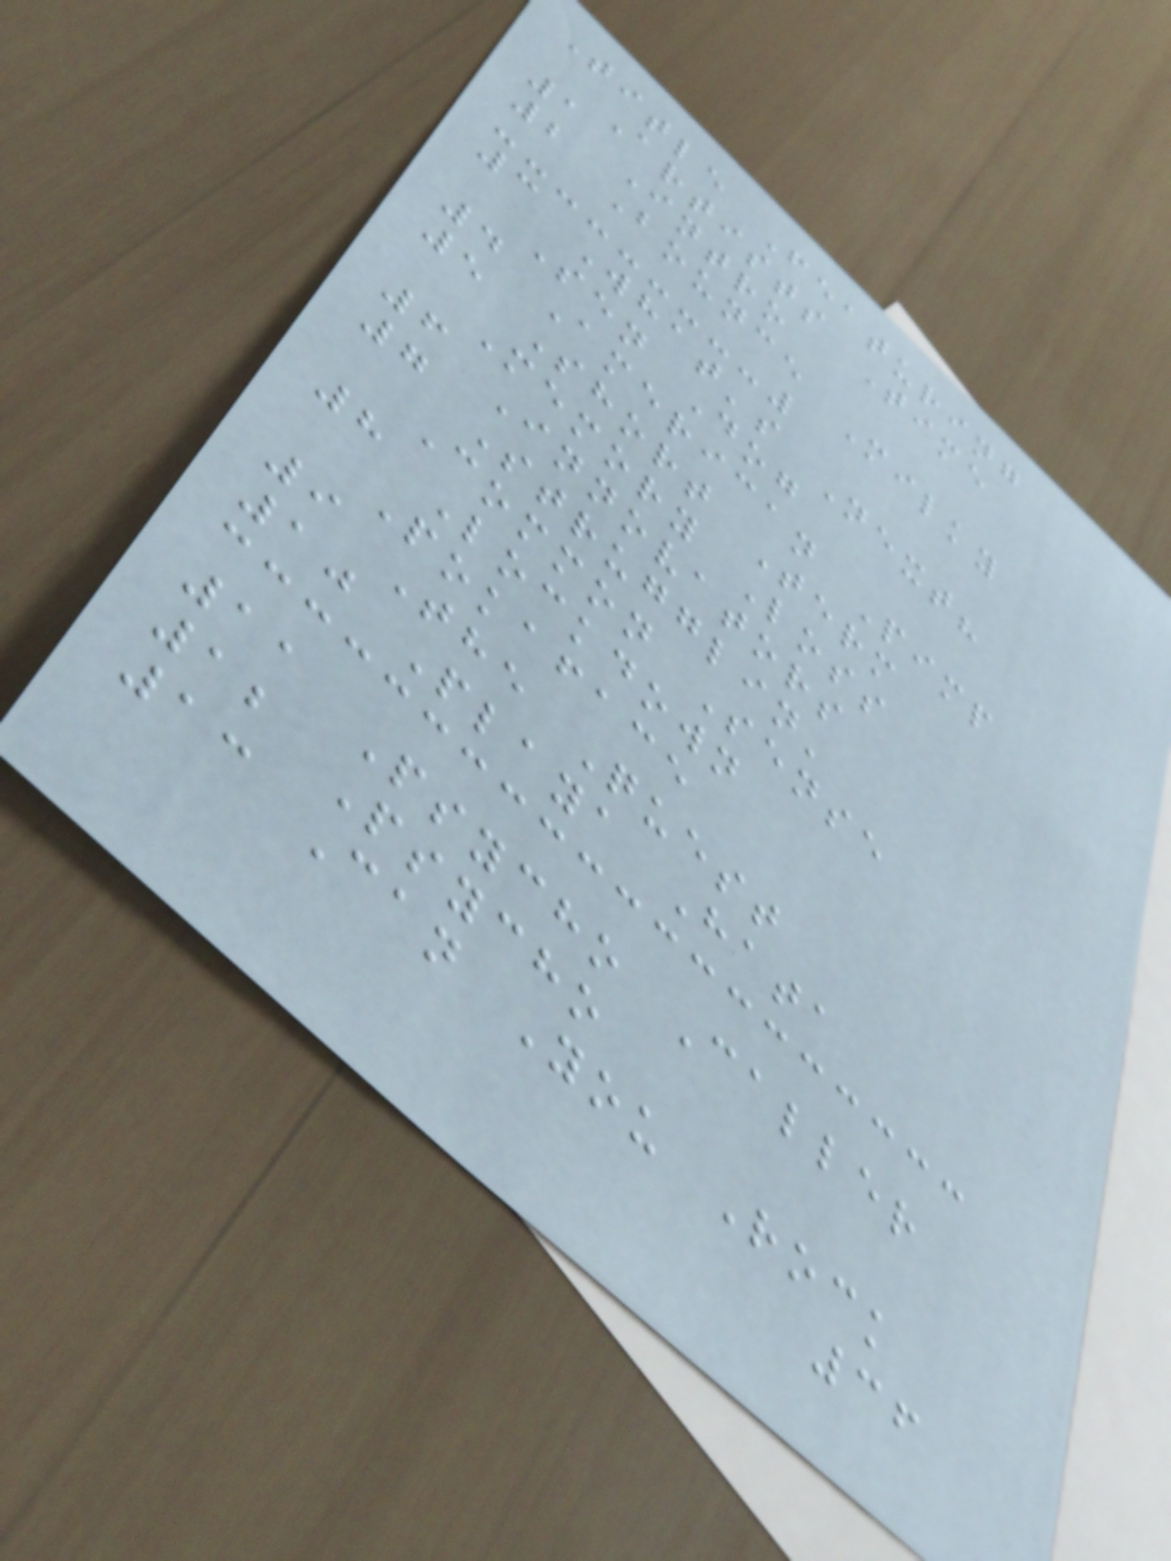Title Featuring
Artists Time
1 Intro
2 Bounce Milky
3 What's Next?
Sen Dog
4 American Pimp
5 Short Term
Memory Loss
6 Innovators
7 Strugglin'
Common Sense
8 Lockdown
Pokaface
9 The Quest
10 Playa Hata
11 Psycho Caller
12 Psycho
13 Can You Rock
36
